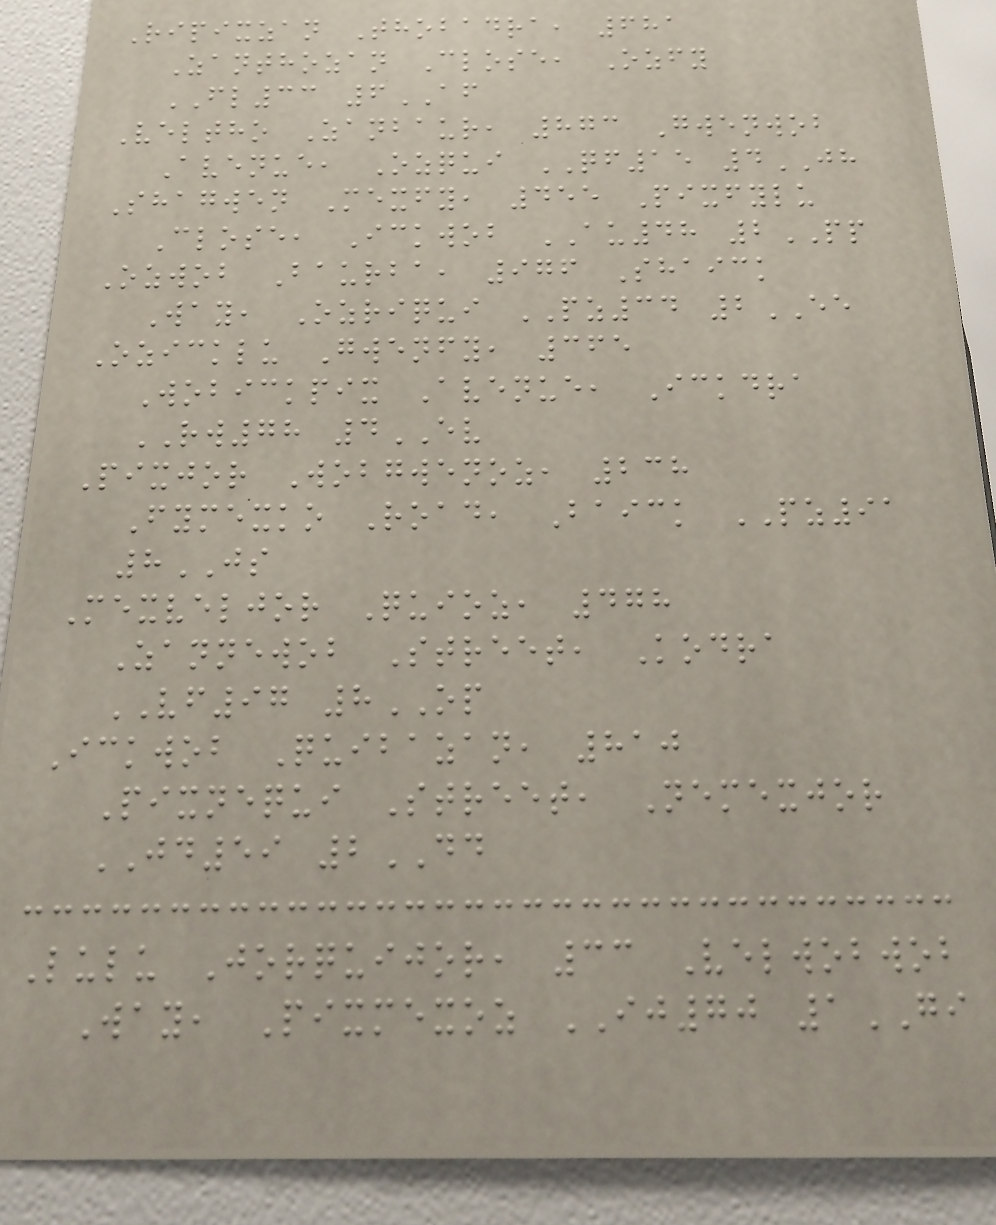Ripixzan Thobadra, 681
Zanthozan Close, Ozfy
FL33 6AF
Veltho Zanbaur, 873 Gwenwob
Avenue, Ozqui QF15 4JH
Shagwen Mexfy, 455 Pixfylu
Close, Ickwob AU48 2PP
Ozwob Baurba, 976 Shaick
Way, Ozriqui PZ34 2EE
Ozicklu Gwenfy, 365
Wobickpix Avenue, Ickdra
RW78 4EV
Pixjor Wobgwenoz, 238
Fymexko Road, Baick PZ91
8JS
Mexveljor Quioz, 478
Zannewob Street, Kodra
VF97 8OP
Ickwob Quibazan, 810
Pixnequi Street, Nemexjor
JD59 2DD
Lulu Jorquijor, 33 Velwobwob
Way, Pixmexoz IJ70 1GI
